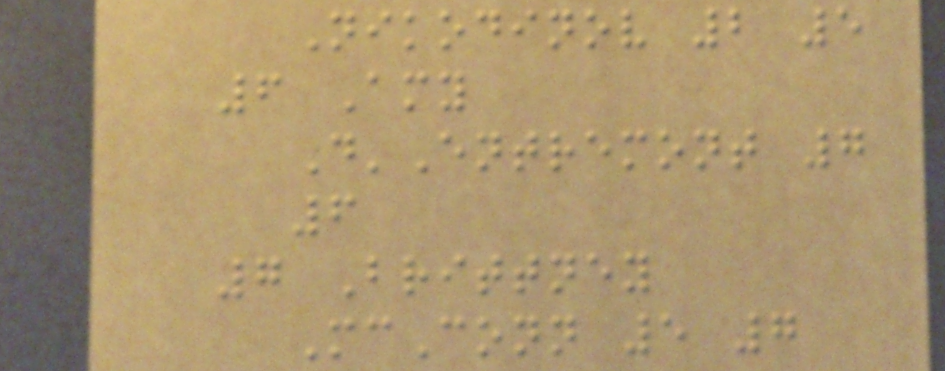Nikodinov 2 5
6 Amy
D'Entremont 7
6
7 Brittney
McConn 5 7
